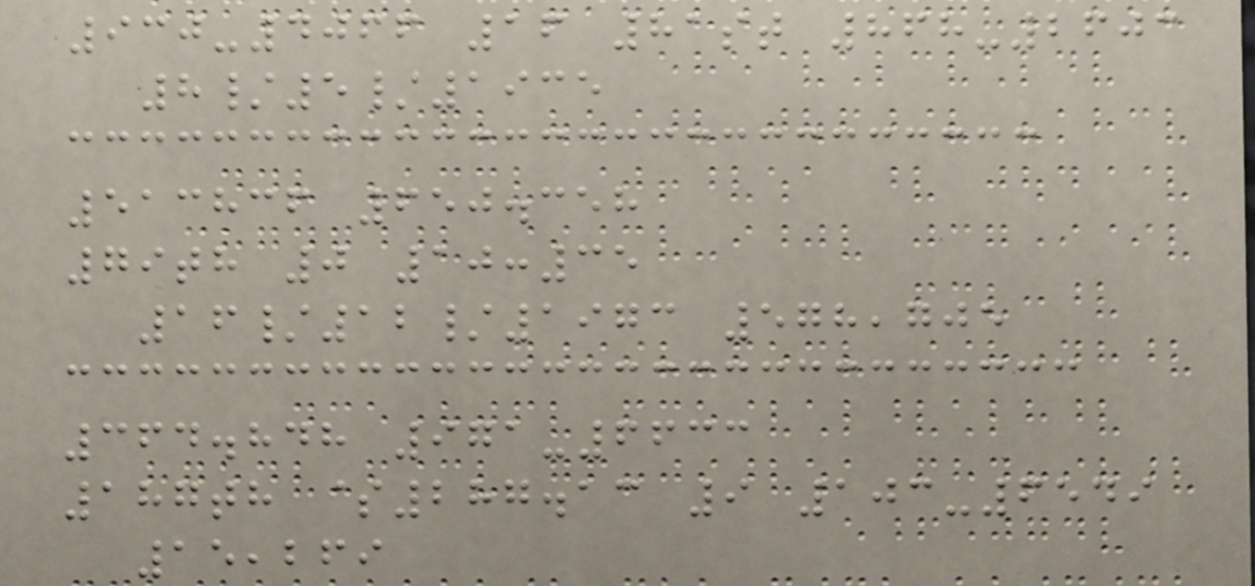930-4066 16 81st 868-2603
8/5/1935
513836 650.358
79th 0 10:35
16/12/1973 578,705
364.848 971-6633
187th $287.13 9 103-6549
15,269
